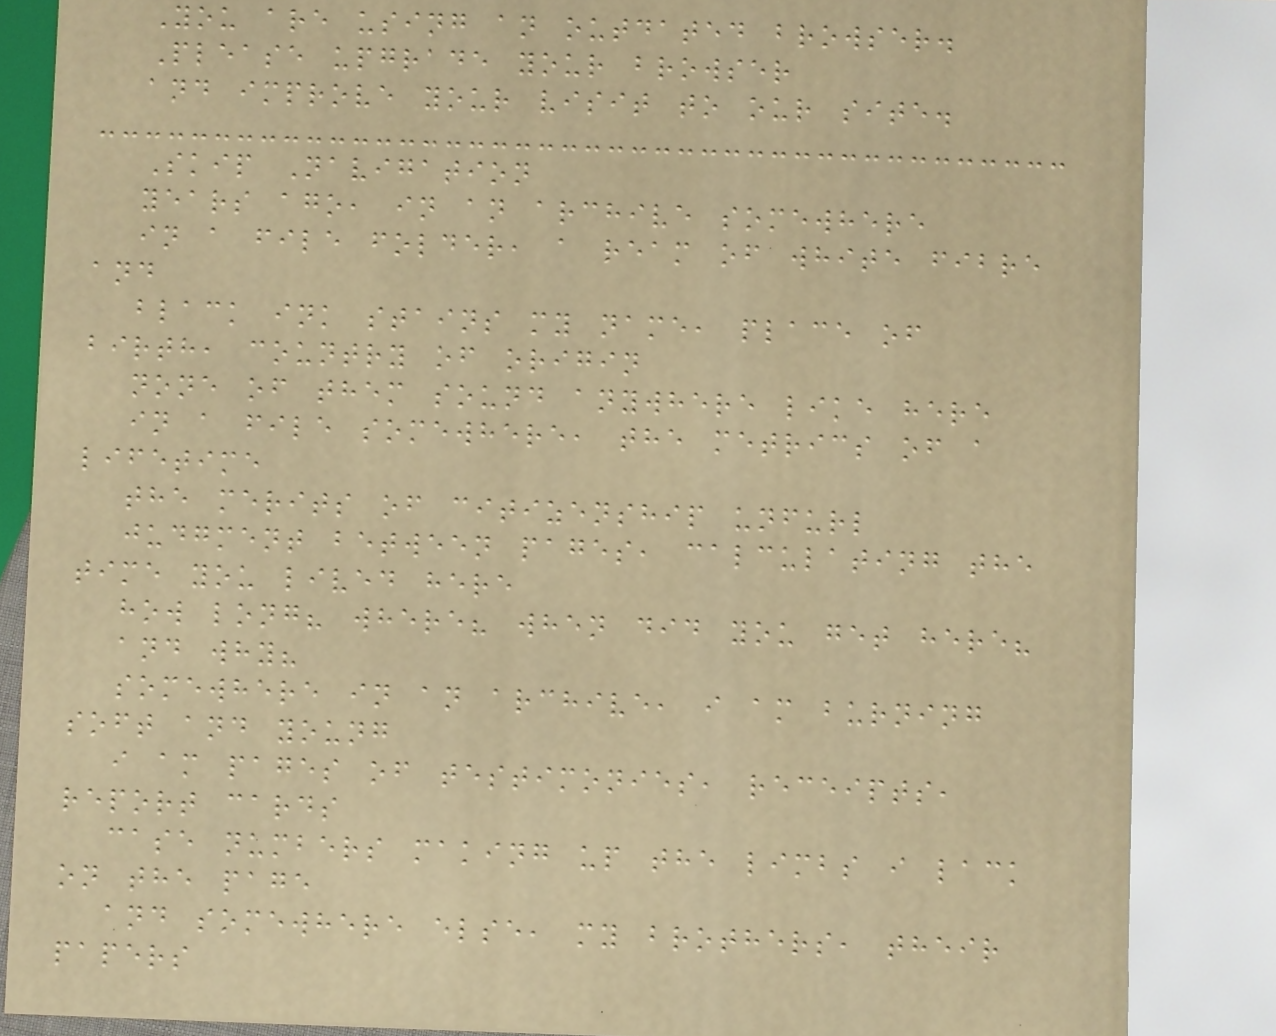You are using an outdated browser.
Please upgrade your browser
and improve your visit to our site.
Skip Navigation
years ago, in an archive somewhere
in a file folder, a ream of white fibre
and
black ink stains my name, place of
birth, country of origin
none of them sound anywhere like here
in a file somewhere, the metrics of a
lifetime
the merits of citizenship unfurl
judgment between pages, calculating the
time you lived here
how long? where? when did you get here?
and why?
somewhere in an archive, i am burning
soft and young
i am pages of testimonies, receipts,
report cards
case numbers making up the limbs i lack
on the page
and somewhere else, my brothers, their
papers
